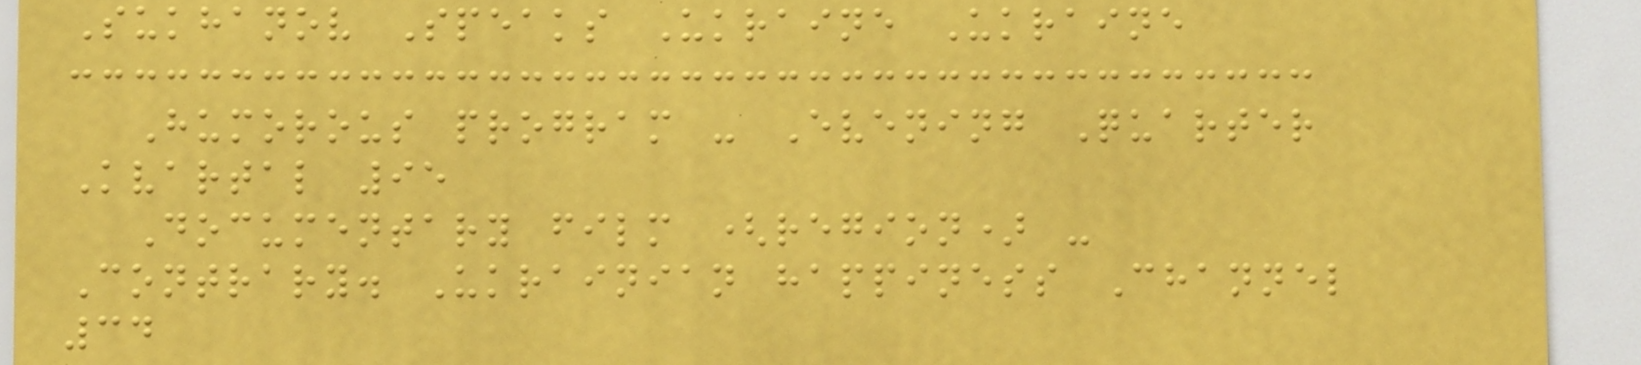Sukhanov Speaks Ukraine Ukraine
Humorous program - Evening Quarter
Kvartal 95
Documentary film (region) -
Contrary. Ukrainian happiness Channel
34
